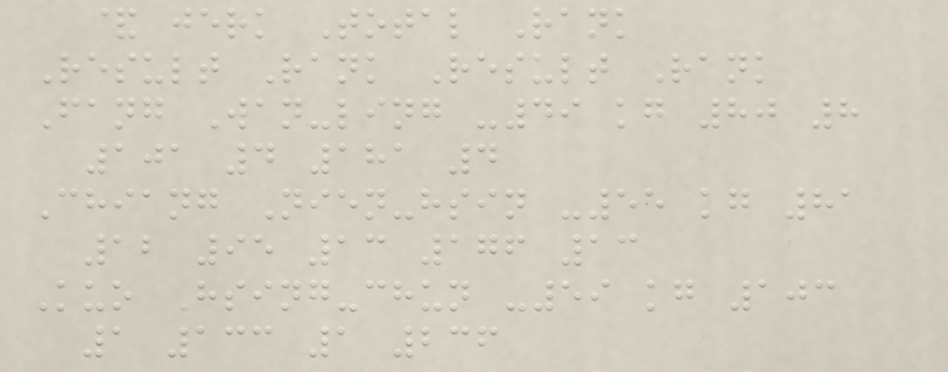& jerk Total Rank
Result Rank Result Rank
Fang Wan-ling -49 kg 80 8
101 4 181 4
Chiang Nien-hsin -55 kg 81
12 95 13 176 13
Kuo Hsing-chun -59 kg 103
1 133 1 236
